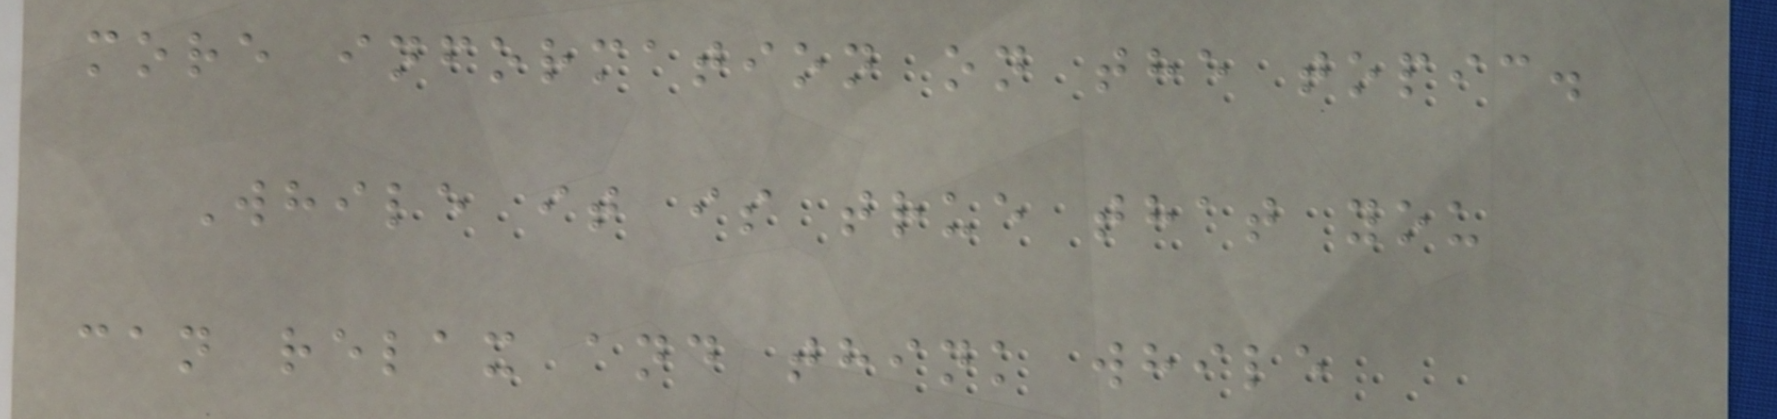more information on the topic.
While it is true that you
can relax and think while
